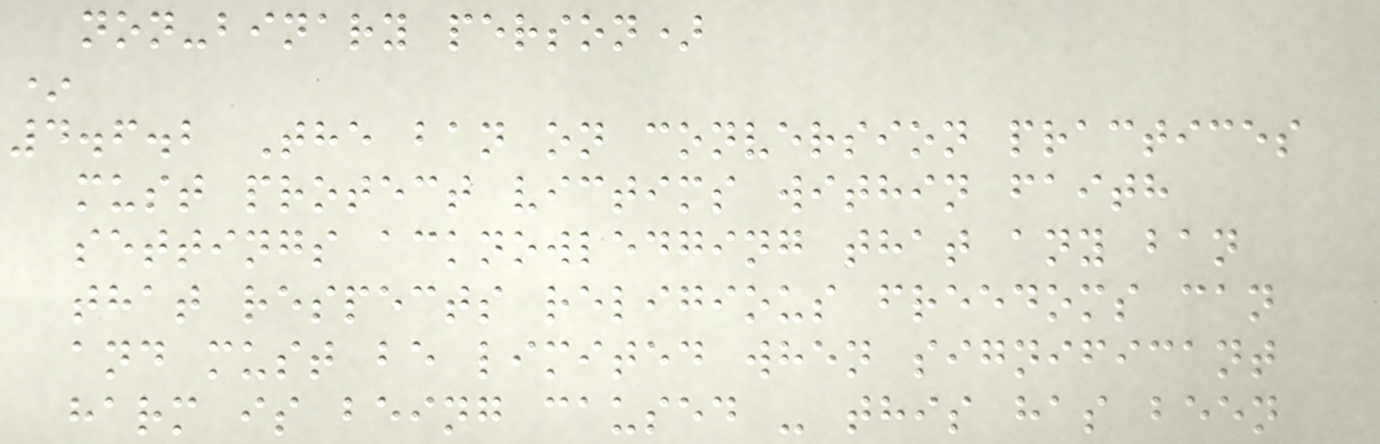non-binary person)
*
4.6.2 The ban on conversion practices
must protect victims within faith
settings acknowledging that any ban
that respects religious freedoms can
and must be limited when significant
harm is being caused - this has been
